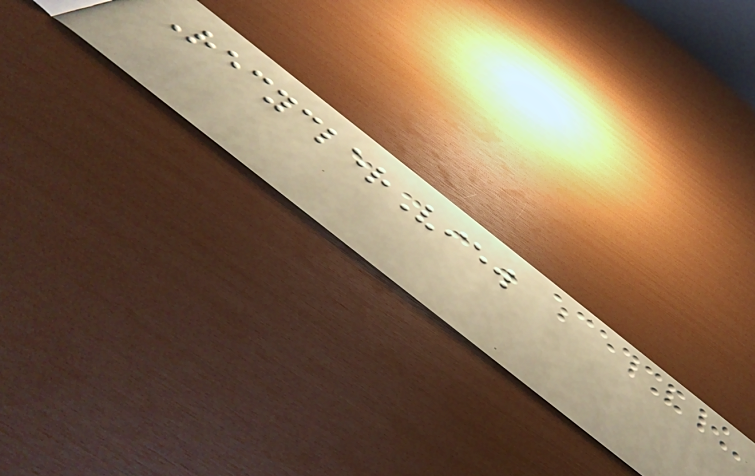RecyclerView
